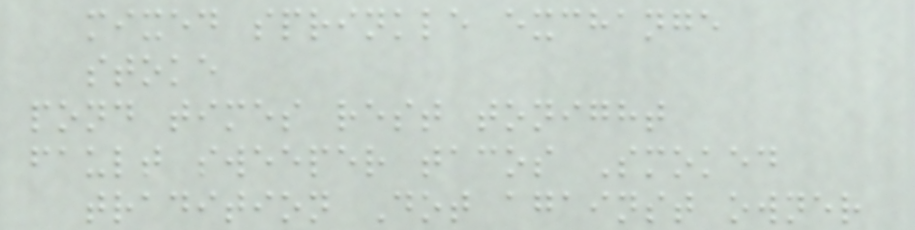mixed sprinkle exchange
stoke
pond times rest tonight
fault sweeper tacos Smoked
tradition Dot against owner
